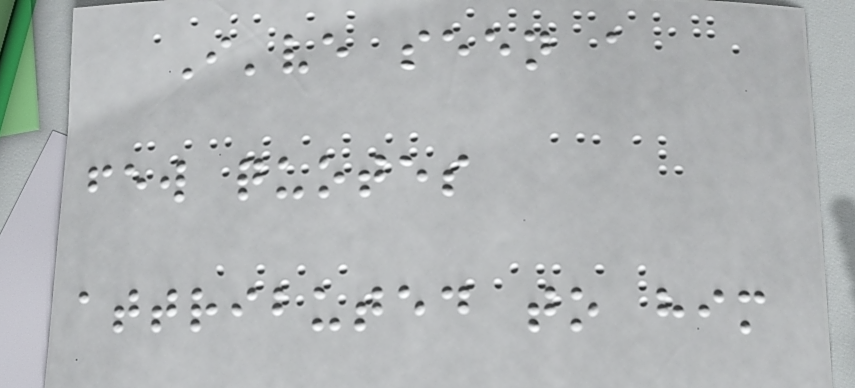I've seen a
few quotes
attributed to him
